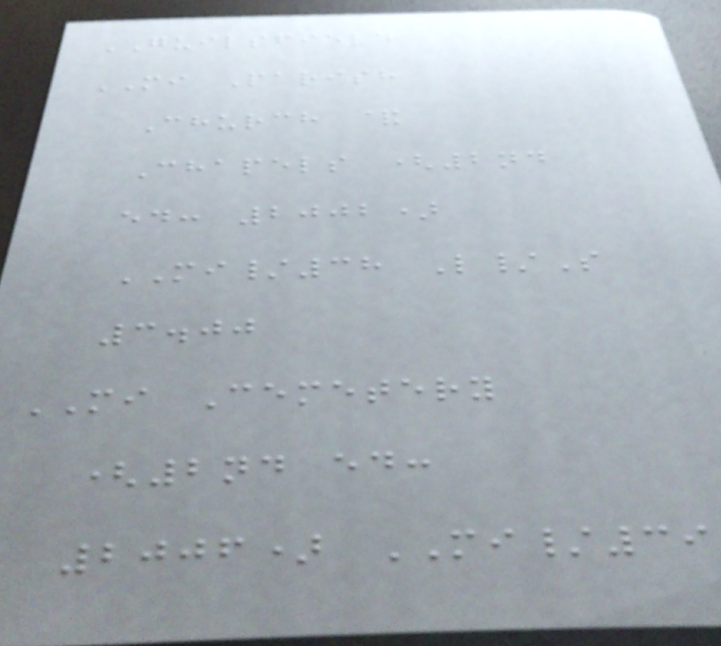GUILSFIELD
MI Parish
Church &
Chapels (2nd
ed: 2002)
MI/38 L/S
3.00
MI Cemetery
(2nd ed:
2006) MI/39
